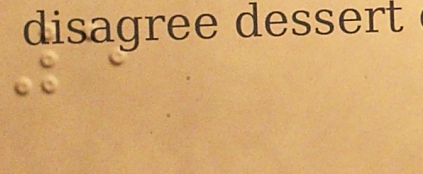5
